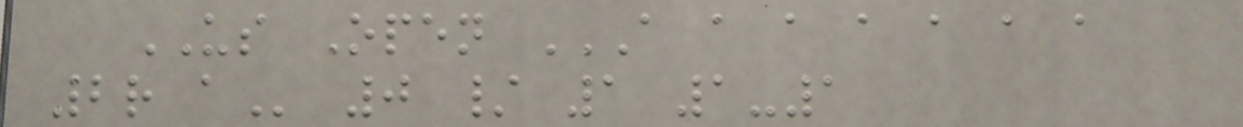US Open A A A A A A A
2R A 0 / 1 1-1
